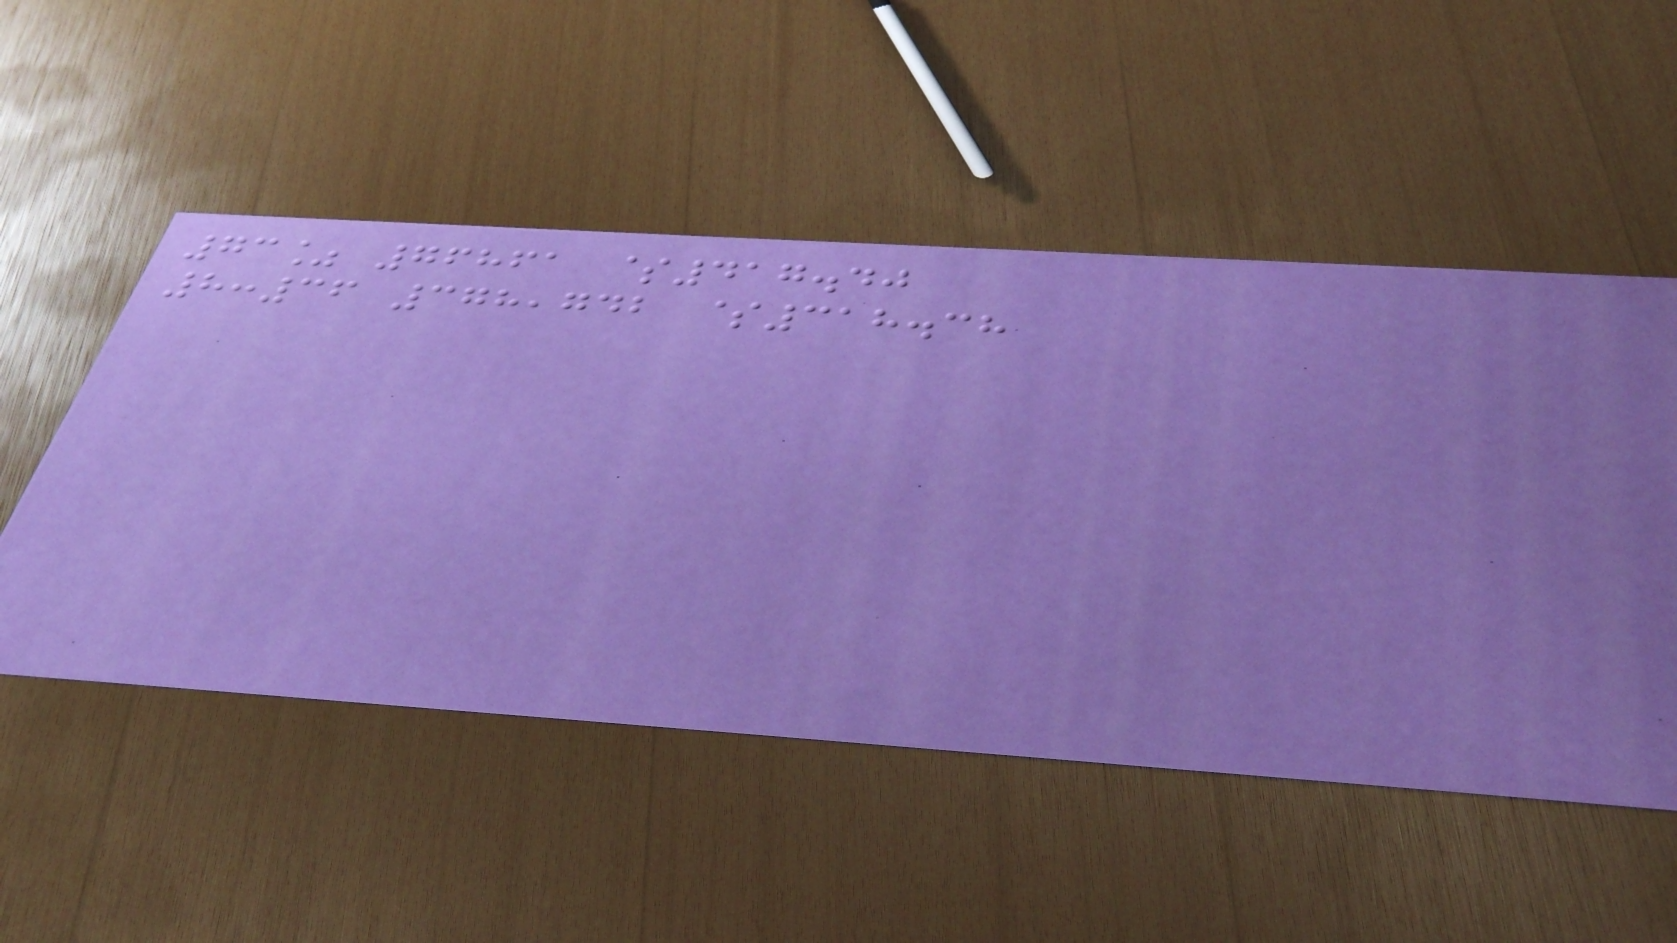73% 76861 $417.40
8:36 378,742 $318.38
